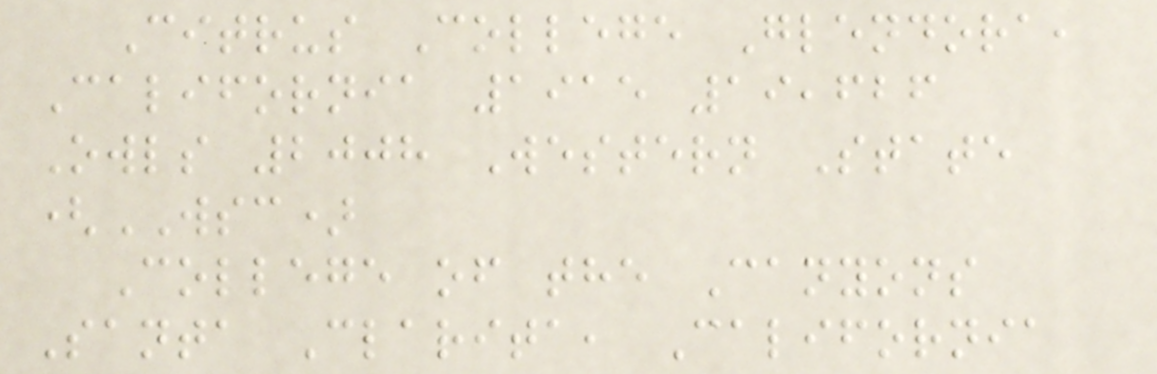Citrus College Glendora,
California 1915 19,626
Owls 2008 Western State
(WSC)
College of the Canyons
Santa Clarita, California
